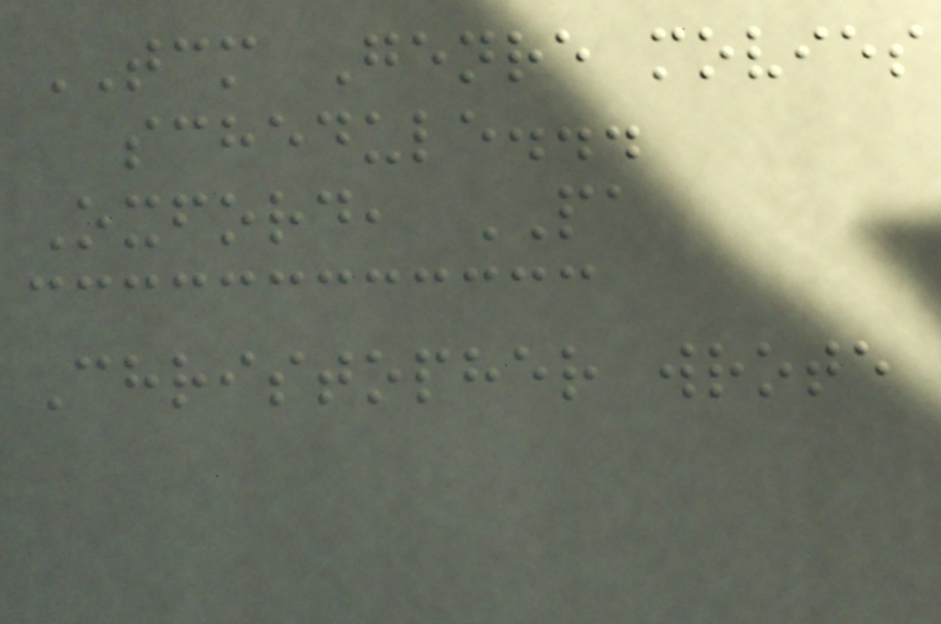TCM Genre movies
schedule...
Oxford, PA
Christopher wrote
